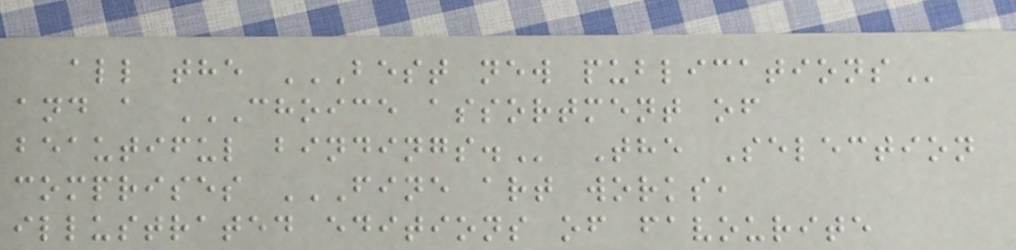all the BEST NEW PUBLICATIONS
and a CHOICE ASSORTMENT OF
BEAUTIFUL BINDINGS. The Selection
comprises FINE ART WORKS,
ILLUSTRATED EDITIONS OF FAVOURITE
